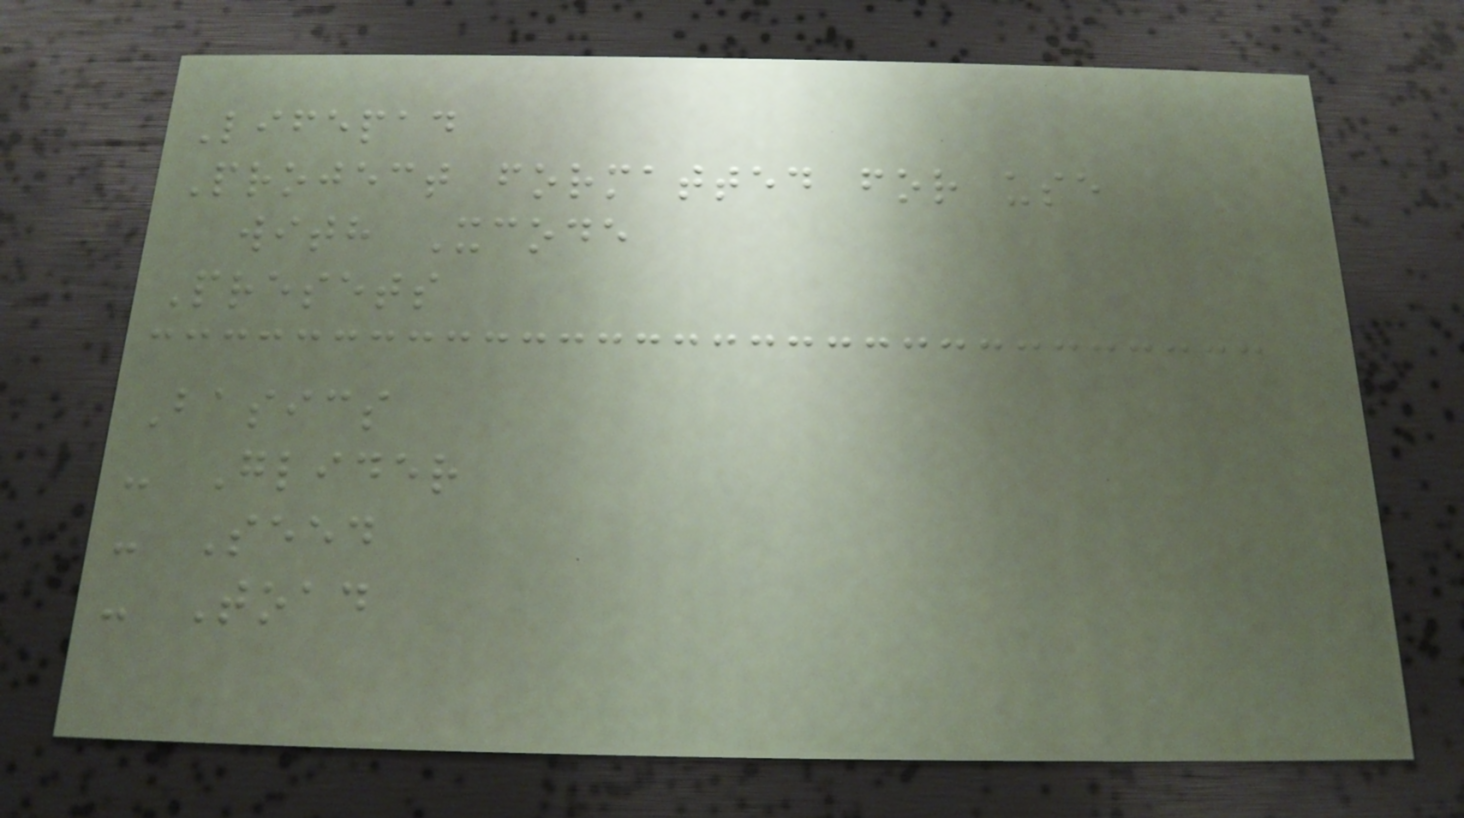Lifepad
Project formatted for use
with Xcode
Presets
Basics
- Glider
- Seed
- Toad
